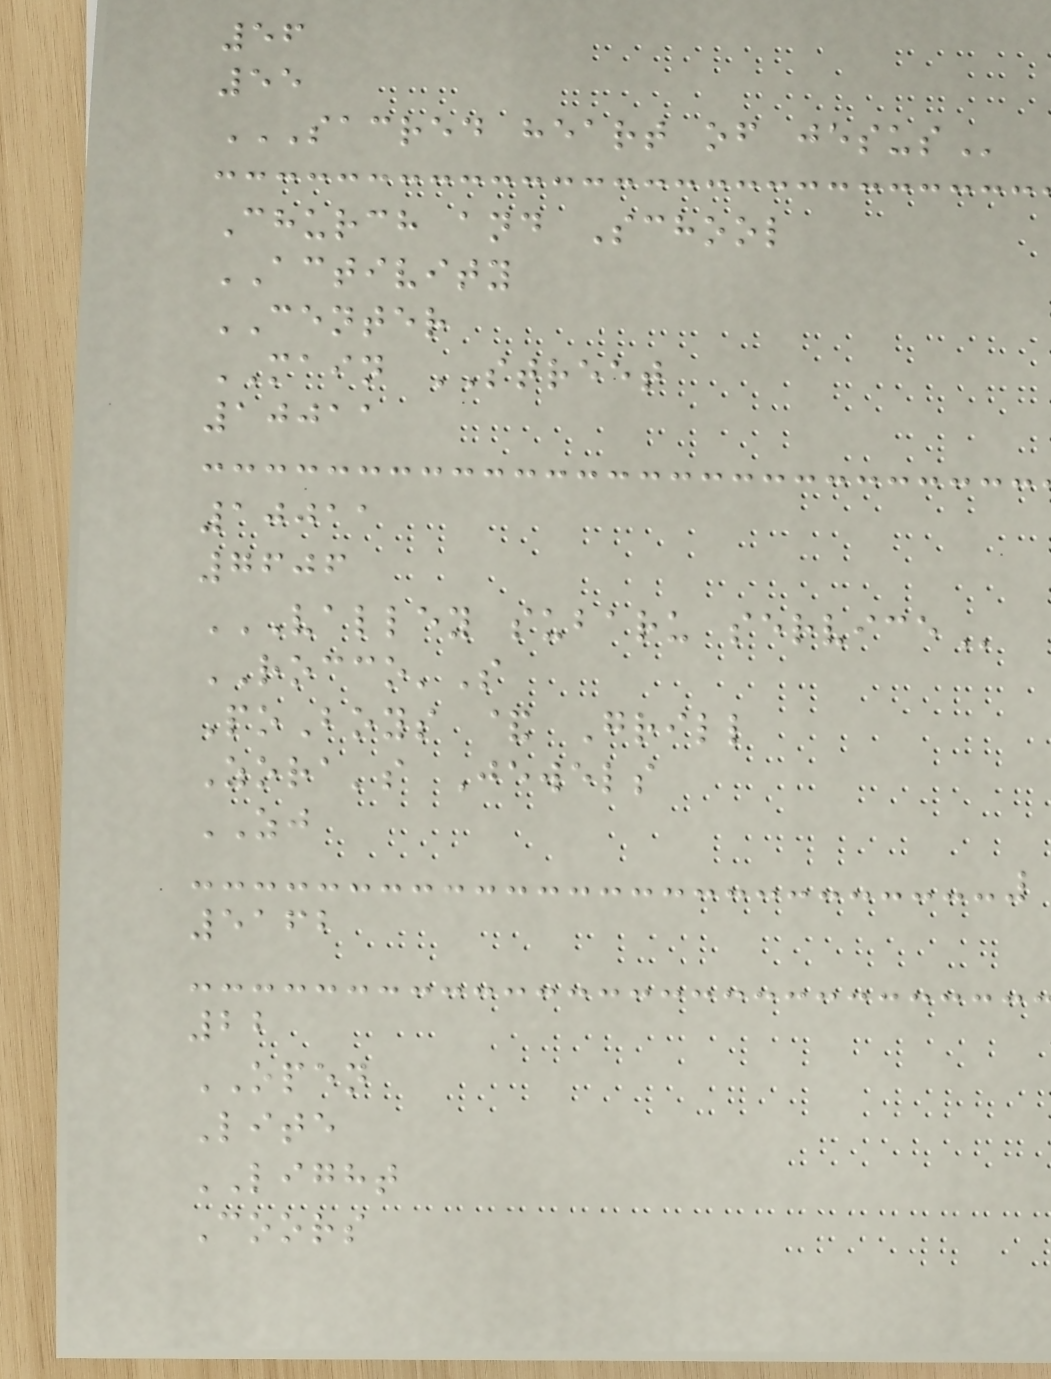56
55
SACRED HEART OF JESUS
Church and School
ACTIVITY
CENTER
MAIN STREET
10011
10011
7606
VALLEY SUBARU SERVICE
ROCCO'S
PoBoys & Grill
Zora's Jewels
ZJ
5162
22
OPEN
Lite
LIGHT
Coors
